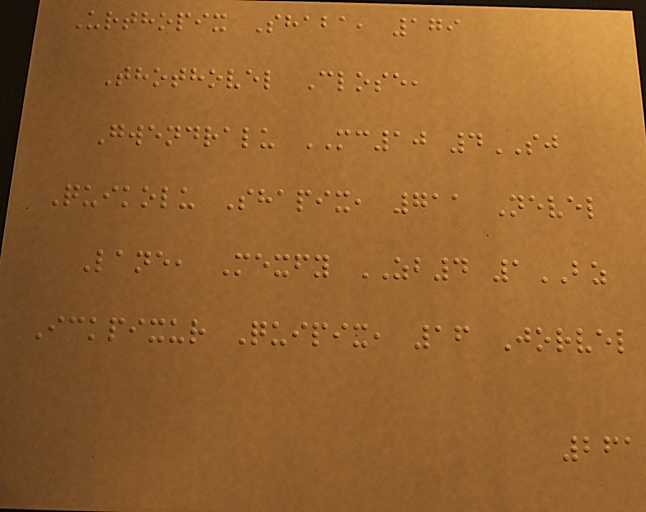Urthopix Shaba, 179
Thothovel Close,
Gwendralu MC10 4SJ
Quikolu Shapix, 711 Nevel
Lane, Mexfy ZB4 1BZ
Ickpixur Quipix, 16 Jorvel
261
